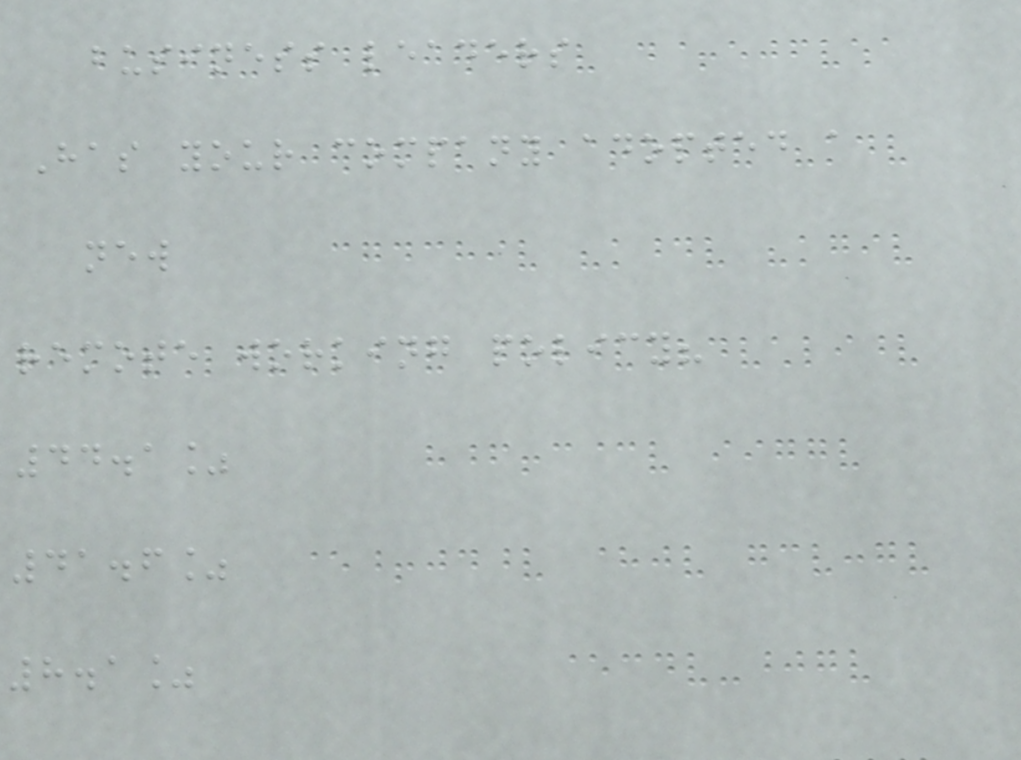business leaders
Has your company adopted a
new
remote working policy?
44.1%
41.6%
8.1%
